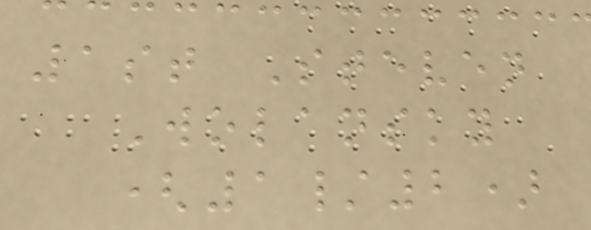1st Steven
Wolansky
(1/2)
